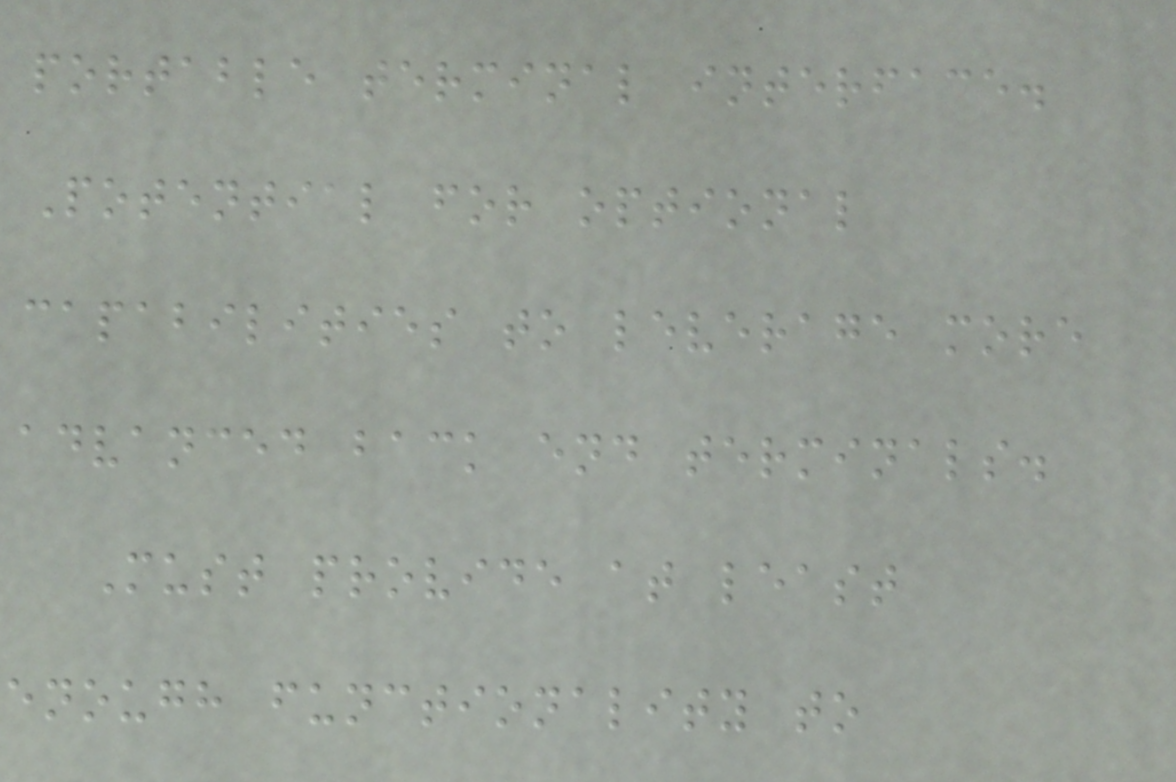portable terminal interface.
Potential for optional
capabilities to leverage more
advanced back end terminals.
Must provide at least
enough functionality to
